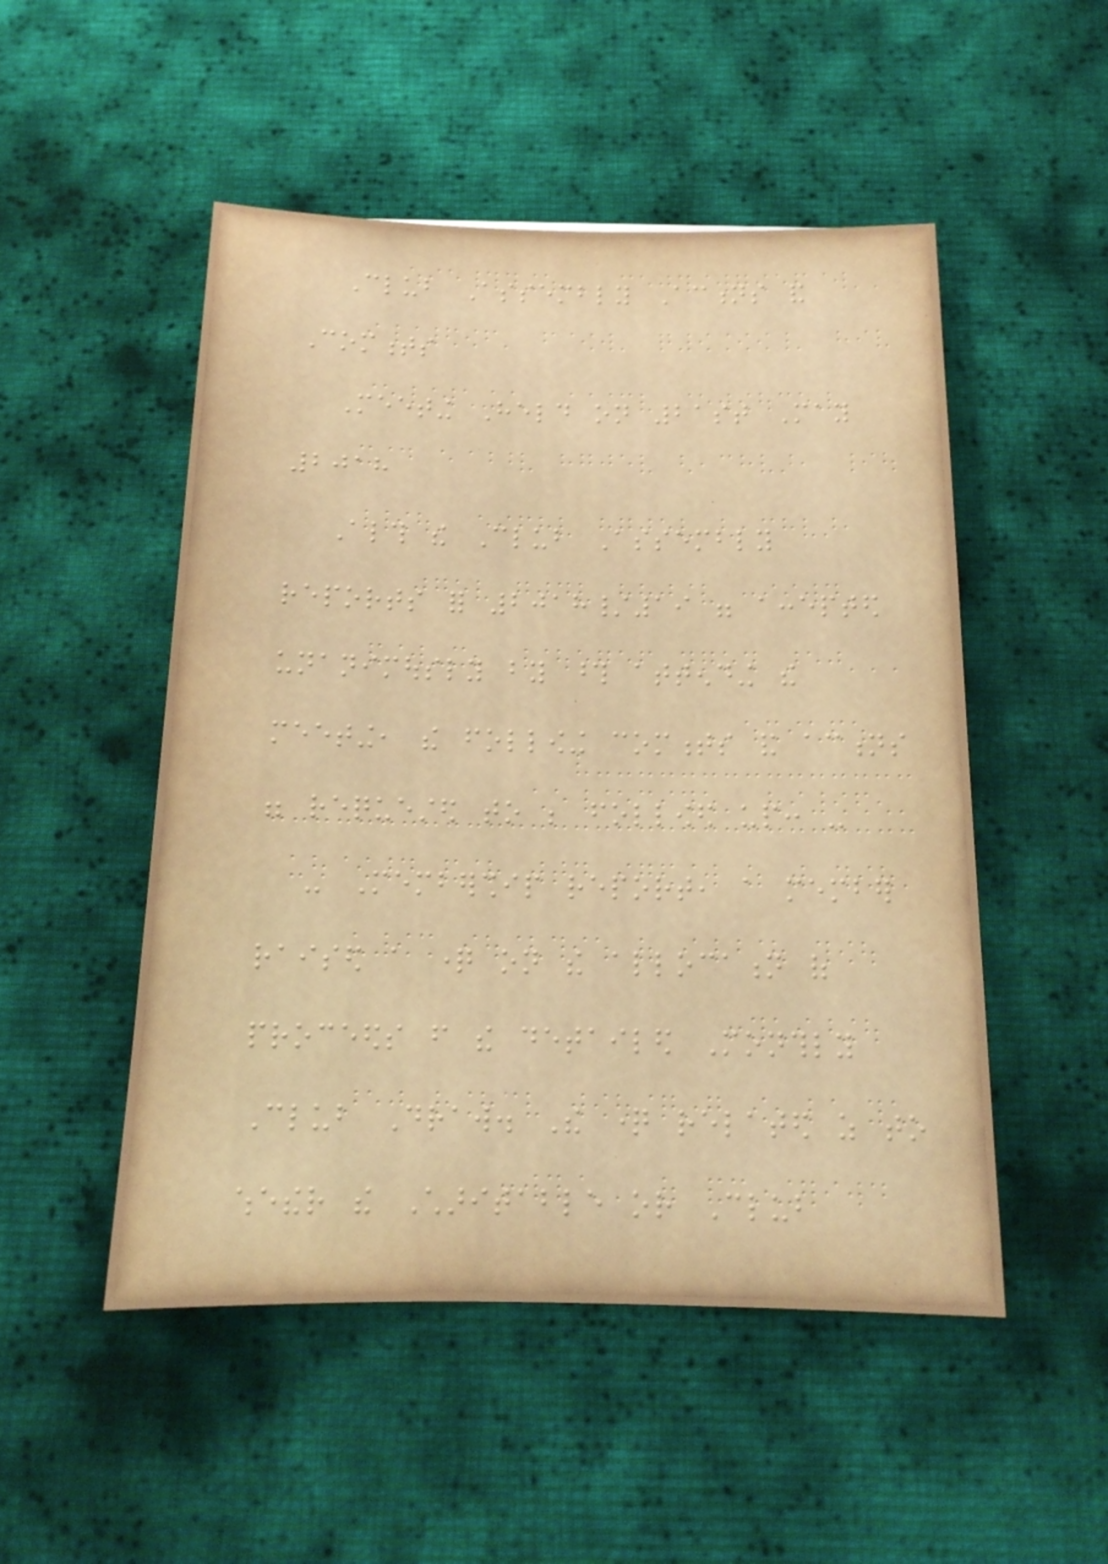Club Assembly Actions and
Comments
Meeting Held on 21st May
2018
Although the Club Assembly
reports for 2018/19 were accepted
unanimously by those attending the
meeting, the following comments and actions
were requested to be followed up: -
- Membership report, a member
raised a question on the allocation of
proceeds from the detailed Monthly
Club Draw. The question related as to
whether the Charitable or Club
